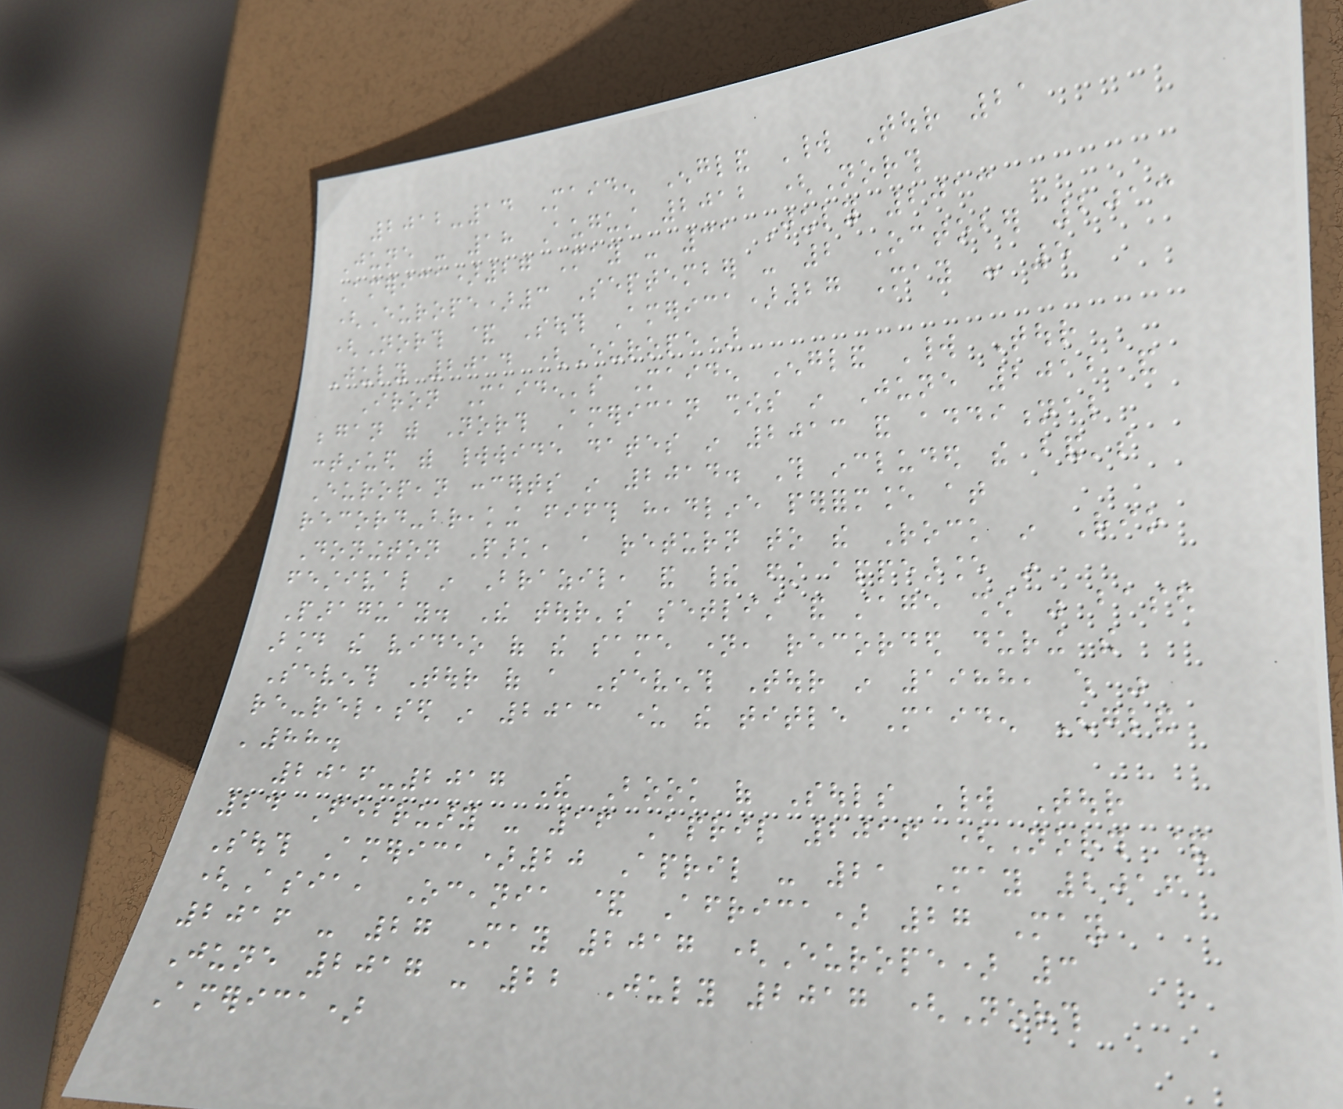2012-14 Maiden England World Tour 21
June - 18 August 2012 (North
America)27 May - 31 July 2013
(Europe)3 September - 2 October 2013
(North & South America)27 May - 5
July 2014 (Europe)
Iron Maiden's Maiden England World Tour
began with North American shows in June 2012 and
continued with worldwide dates in 2013 and additional
European concerts in 2014. This included the band's
record-breaking fifth headline performance at
Donington Park, a return to the Rock in Rio
festival in Brazil, and their first appearance in
Paraguay. The tour's setlist and stage show was based
around the video of the same name, recorded during the
Seventh Tour of a Seventh Tour in 1988, which was
re-released in 2013 under the title Maiden England
'88.
2016-2017 The Book of Souls World Tour
24 February - 16 April 2016 (North &
South America)20 April - 21 May 2016
(Asia, Oceania & Africa) 27 May
2016 - 27 May 2017 (Europe) 3
June 2017 - 22 July 2017 (North
America)
